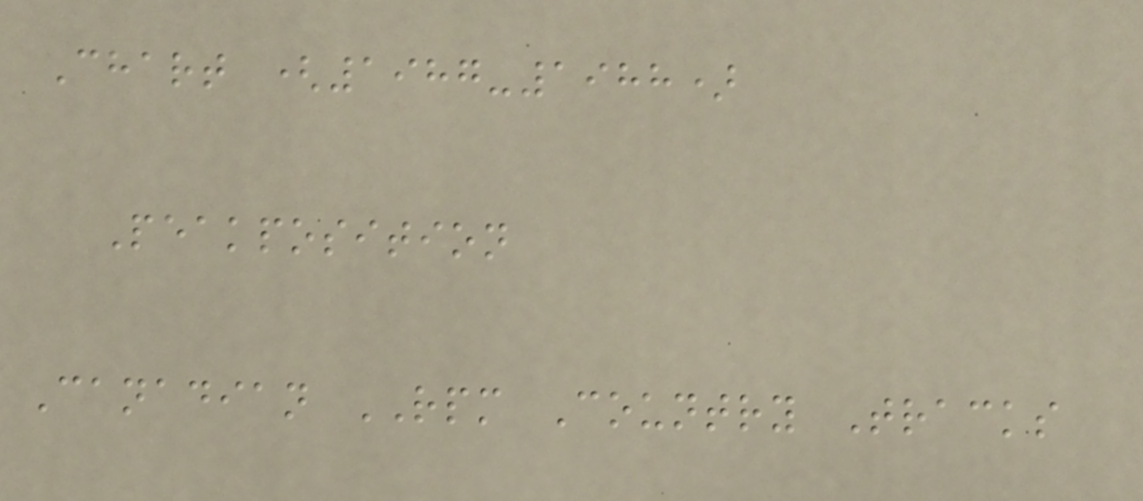Chart (1987-1988)
Peakposition
Canadian RPM Country Tracks
